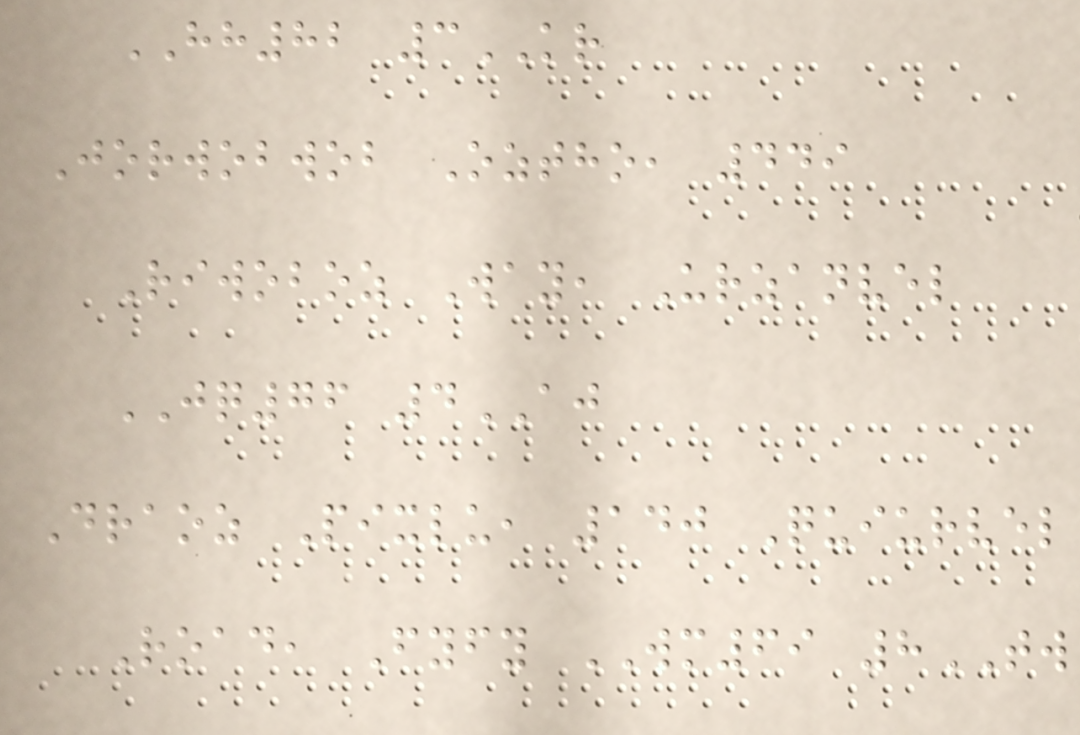HH82 3KR
Jorwobwob Oztho, 449
Riwoboz Way, Urzanvel
JQ76 4AJ
Draoz Pixlu, 140 Quiurvel
Road, Fyfy WM69 8TW
